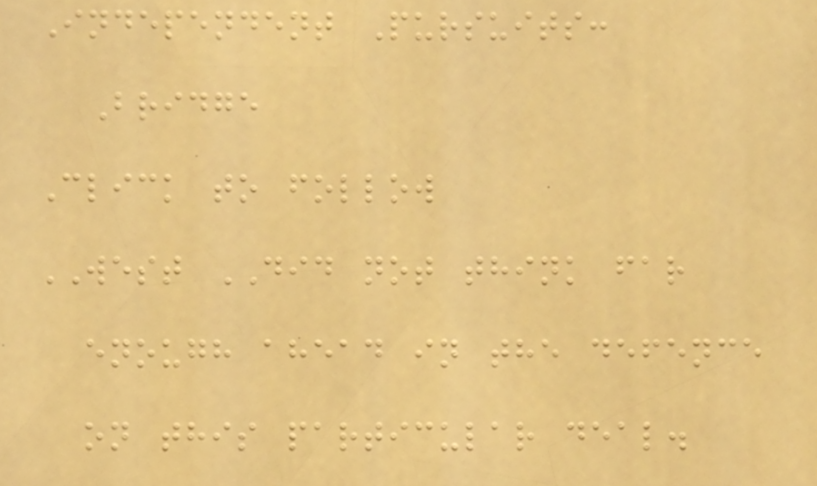Independent Pursuits:
Bridge
Click to follow
WEST DID not think far
enough ahead in the defence
on this particular deal.
